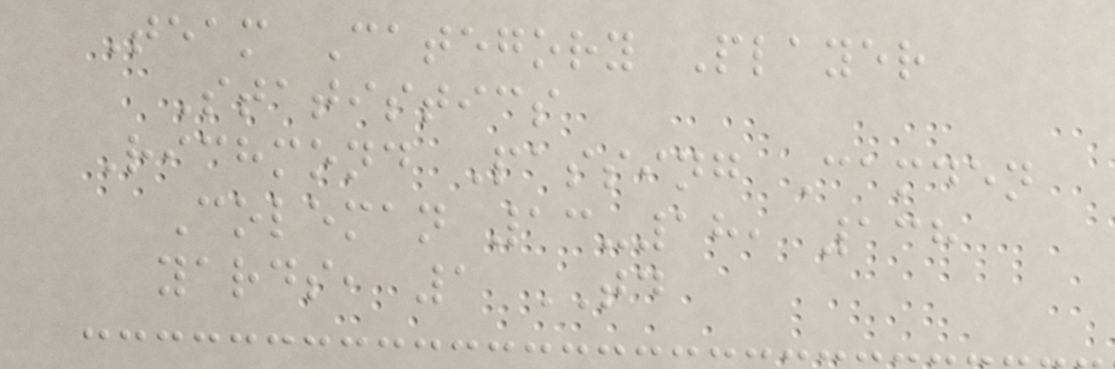Team Category Player
Statistics
Richmond Passing Camden
Coleman 13-18, 138
yards, 1 TD
